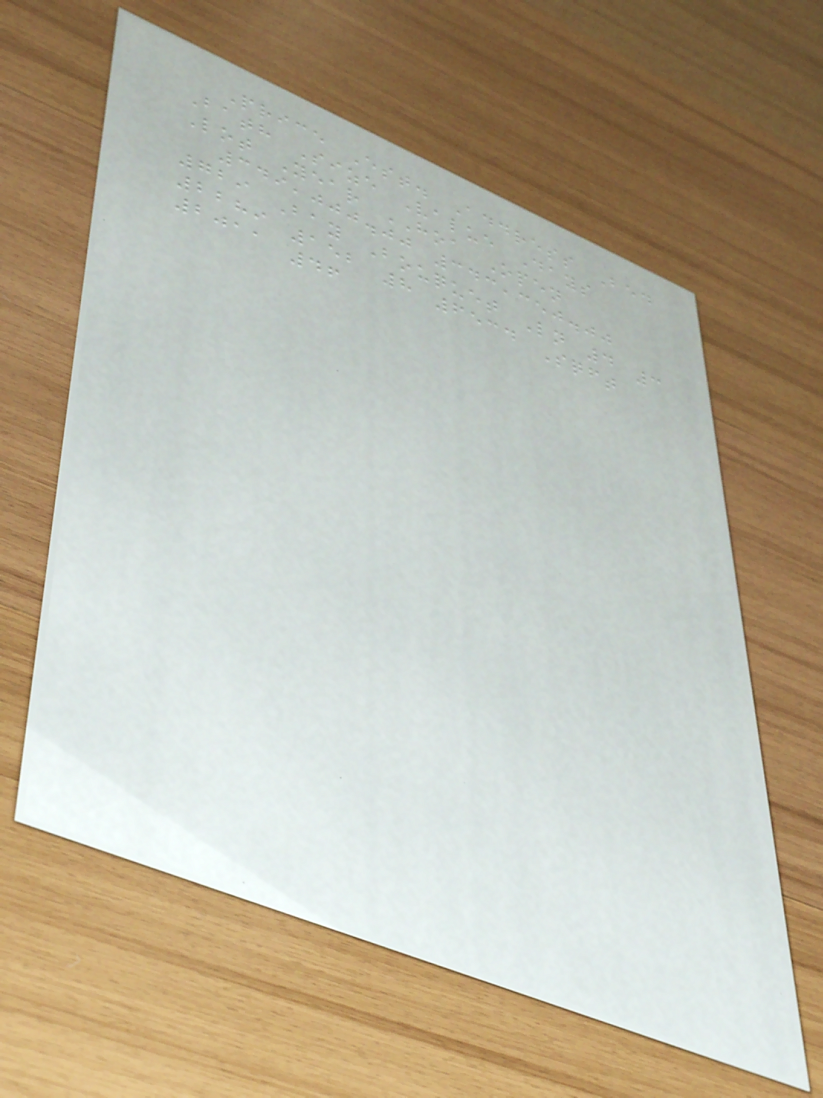Price Est. Address Bed
Bath Size Value Days
Lot Year HOA Open
349,000.00 343,350.00
729 Bay Bouquet Ln 4 3
2289 152 8 6534 Sqft
2011 46
